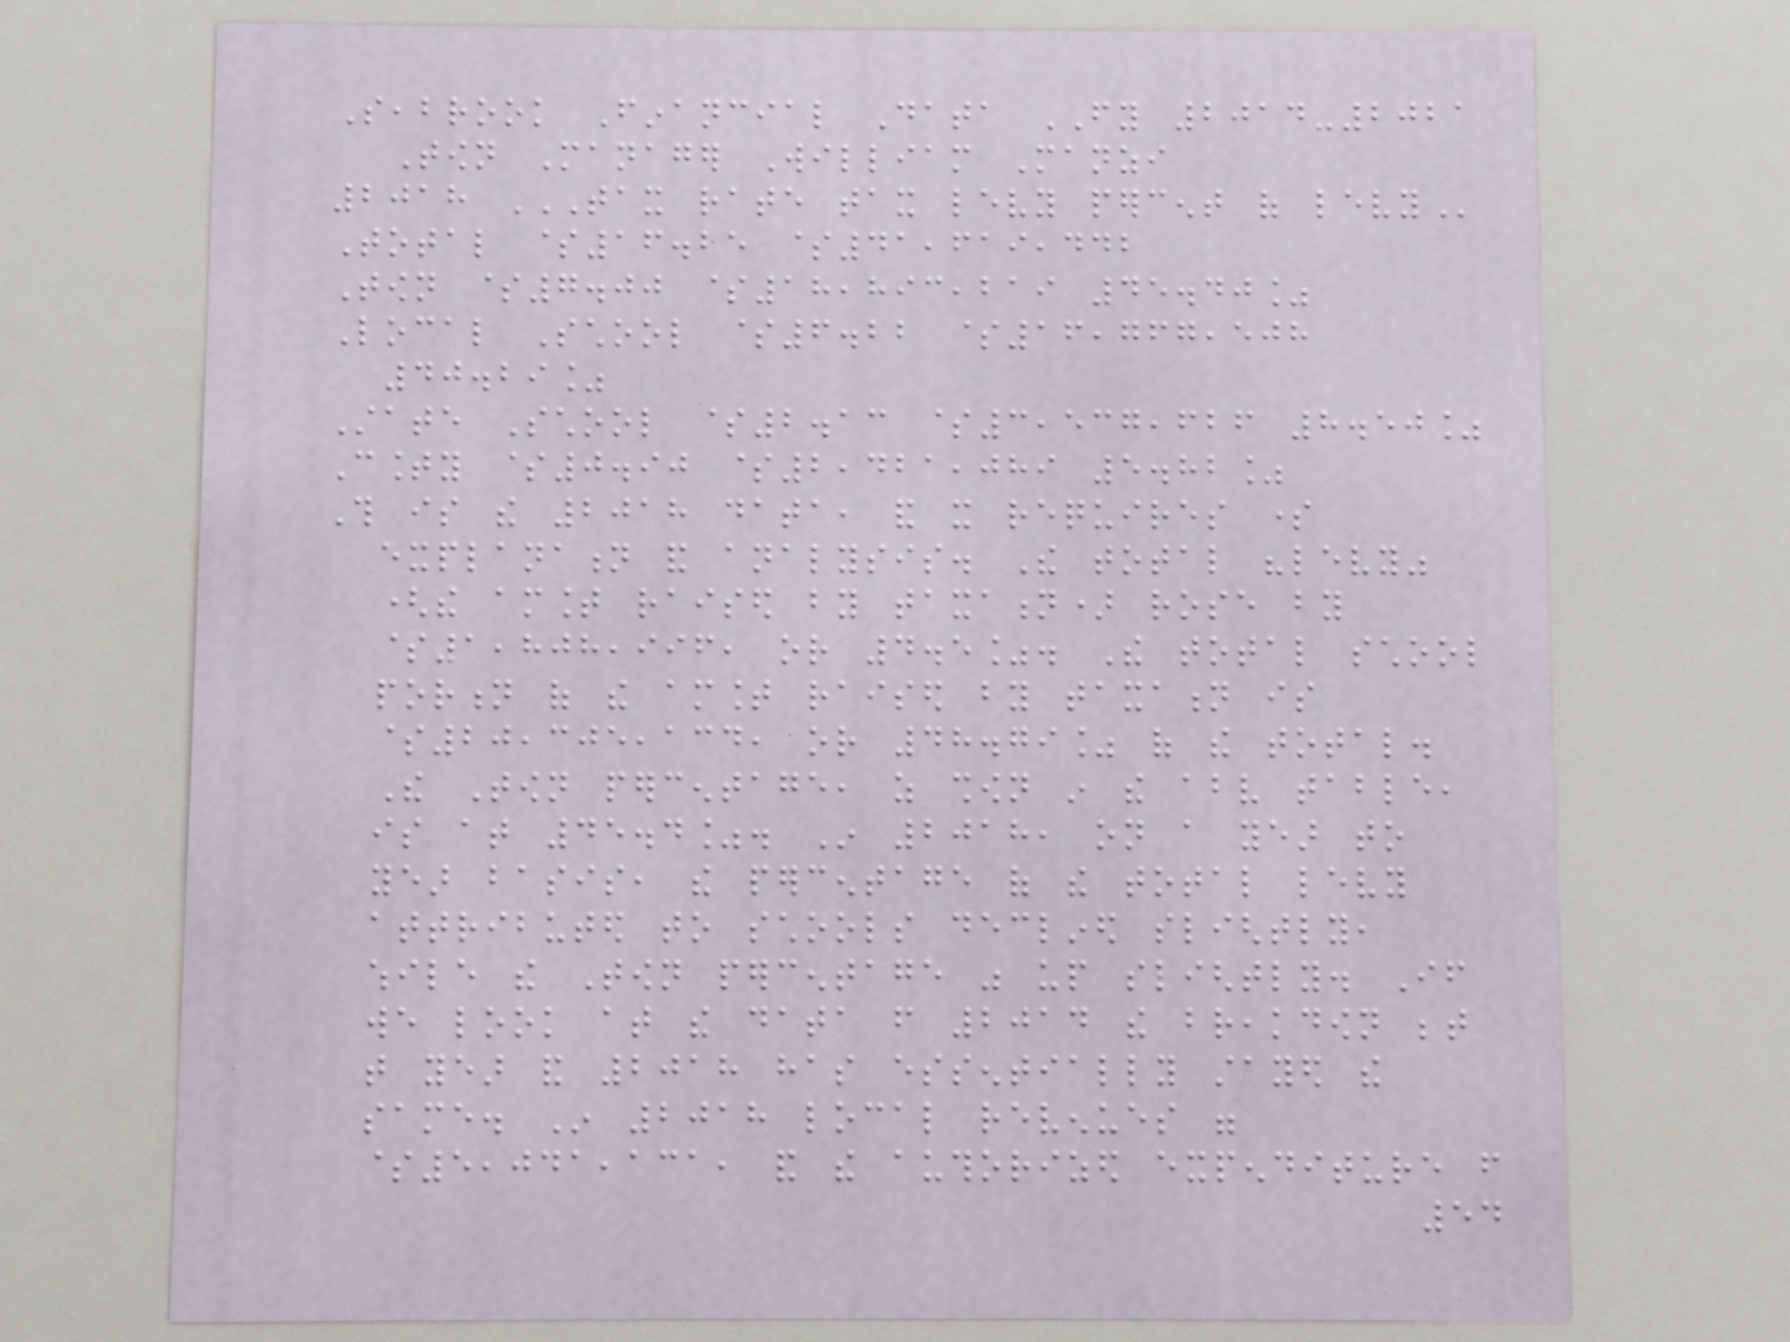Seabrook Financial Data FY 2014-2021
Town Manager William Manzi
2018 TAX RATE TAX LEVY PERCENT OF LEVY
Total $16.25 $41,619,442
Town $7.00 $18,893,219 45.40%
Local School $6.22 $16,767,508
40.29%
State School $2.13 $3,537,626 8.50%
County $0.90 $2,421,089 5.82%
This is the 2018 data, and it requires some
explanation and analysis. The total "levy"
(the amount raised by taxation) rose by
$1,808,996, or 4.5%. The total school
portion of the amount raised by taxation is
$20,305,134, or 48.79% of the total.
The Town percentage, as shown in the above table,
is at 45.4%. In 2018, on a year to
year basis, the percentage of the total levy
attributed to schools declined slightly,
while the Town percentage was up slightly. If
we look at the data from 2014 the breakdown between
that year and 2018 has essentially stayed the
same. In 2018 local revenues were
$5,041,131, and the authorized expenditure from
54
